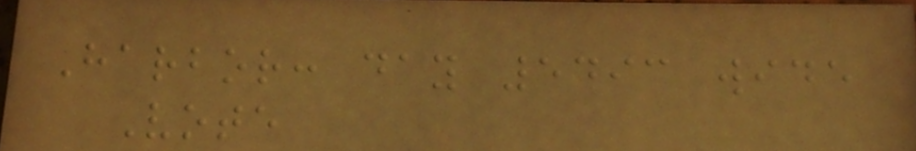Harbor: day 5493 wide
Vote
